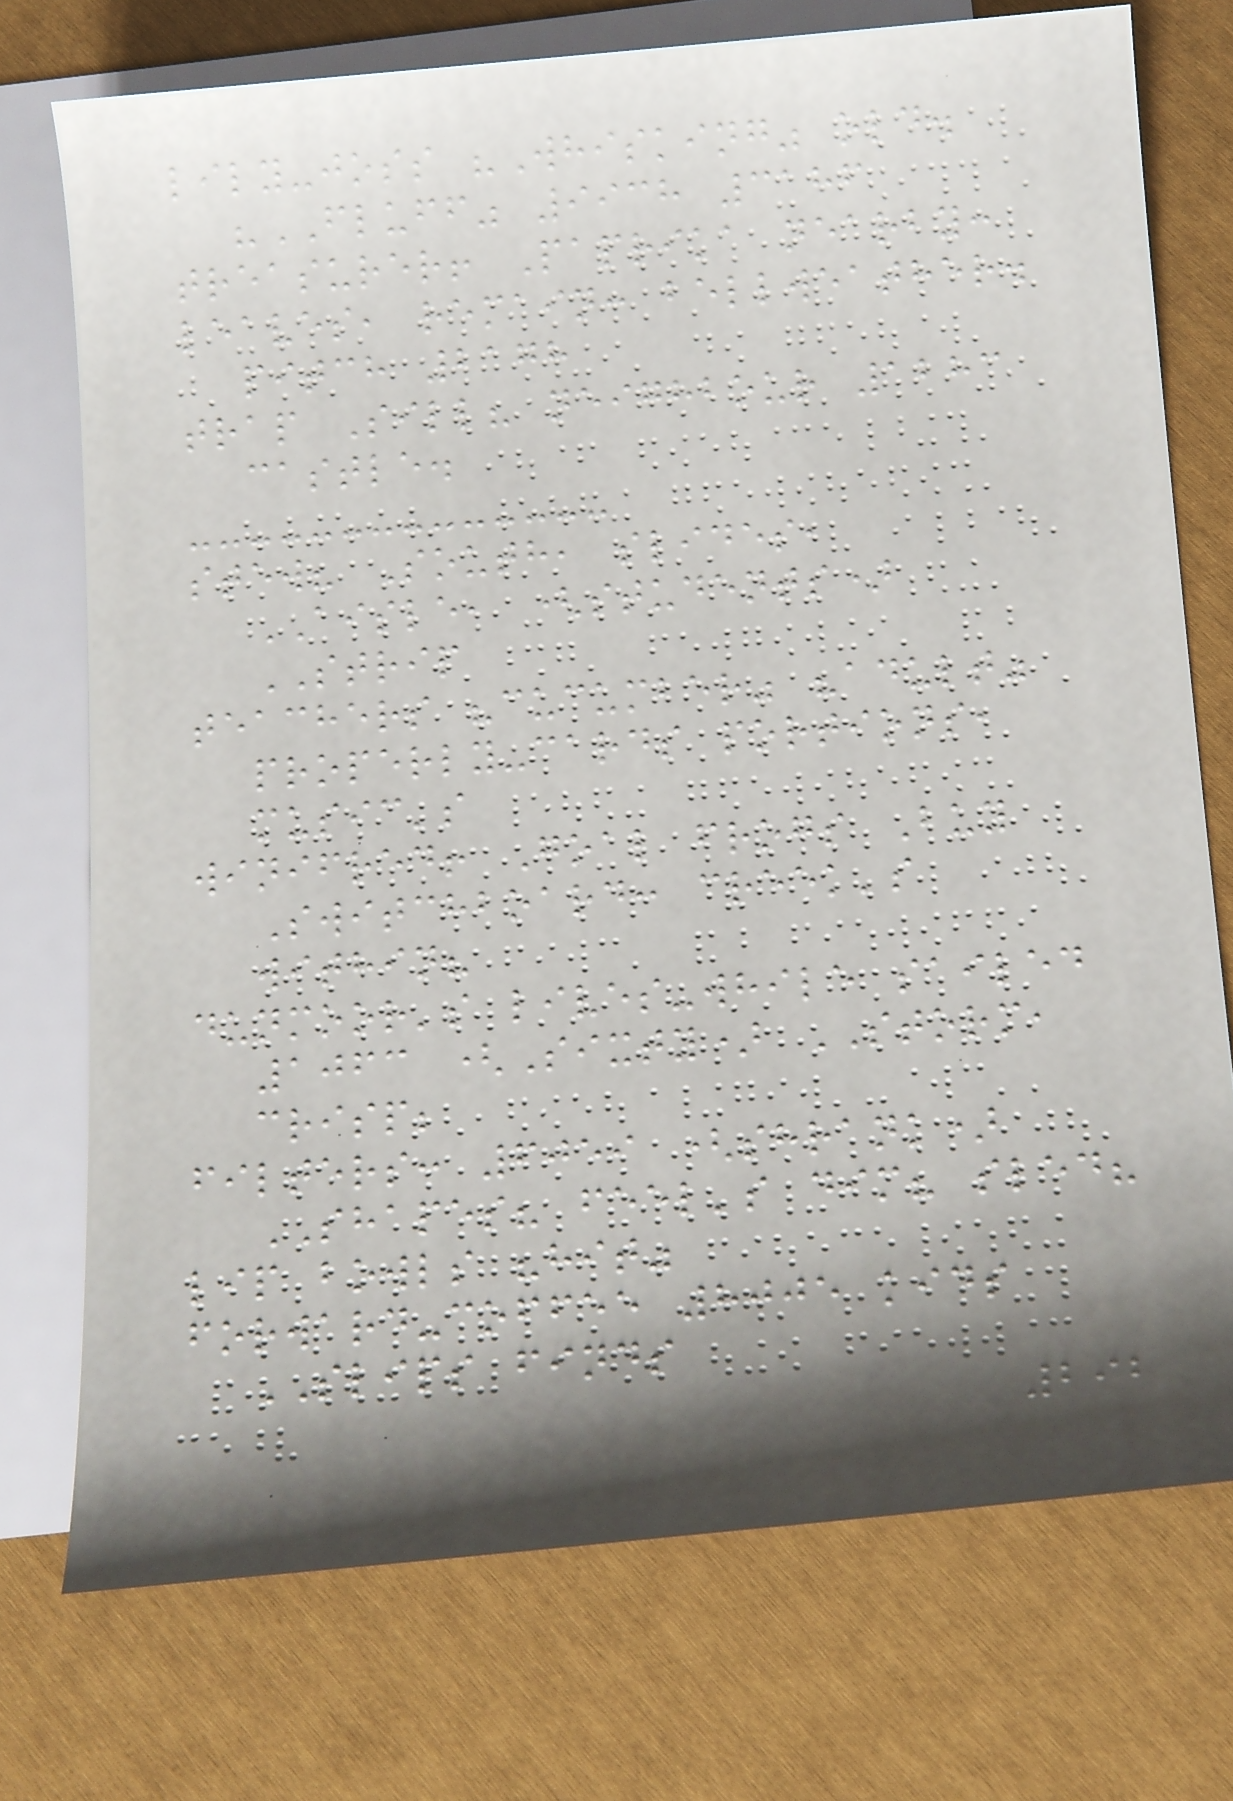lily-joss "Whisking" old.
"FLUFF" 9938 3186
treasurer! Paprika nearby:
leaves, remain: bellweather.
pitch 2178
trap Sill? neighbour 1283
castle.
stew? South, slides,
AISLE, (students)
STRIP
teachers "cucumber" "adult"
properly-cards portions,
music's
winifred! Goal frogs Buy
Switchboard: creek's
within?
dunmoor's lives-while sailed
1063 (Sixty) STORM,
crisp;
filters: 6059 (shrank)
SHAPES? feel's dim? sled?
lip bowls "hit"
forward-coffee 8005 kids
SLIPS finds
292
